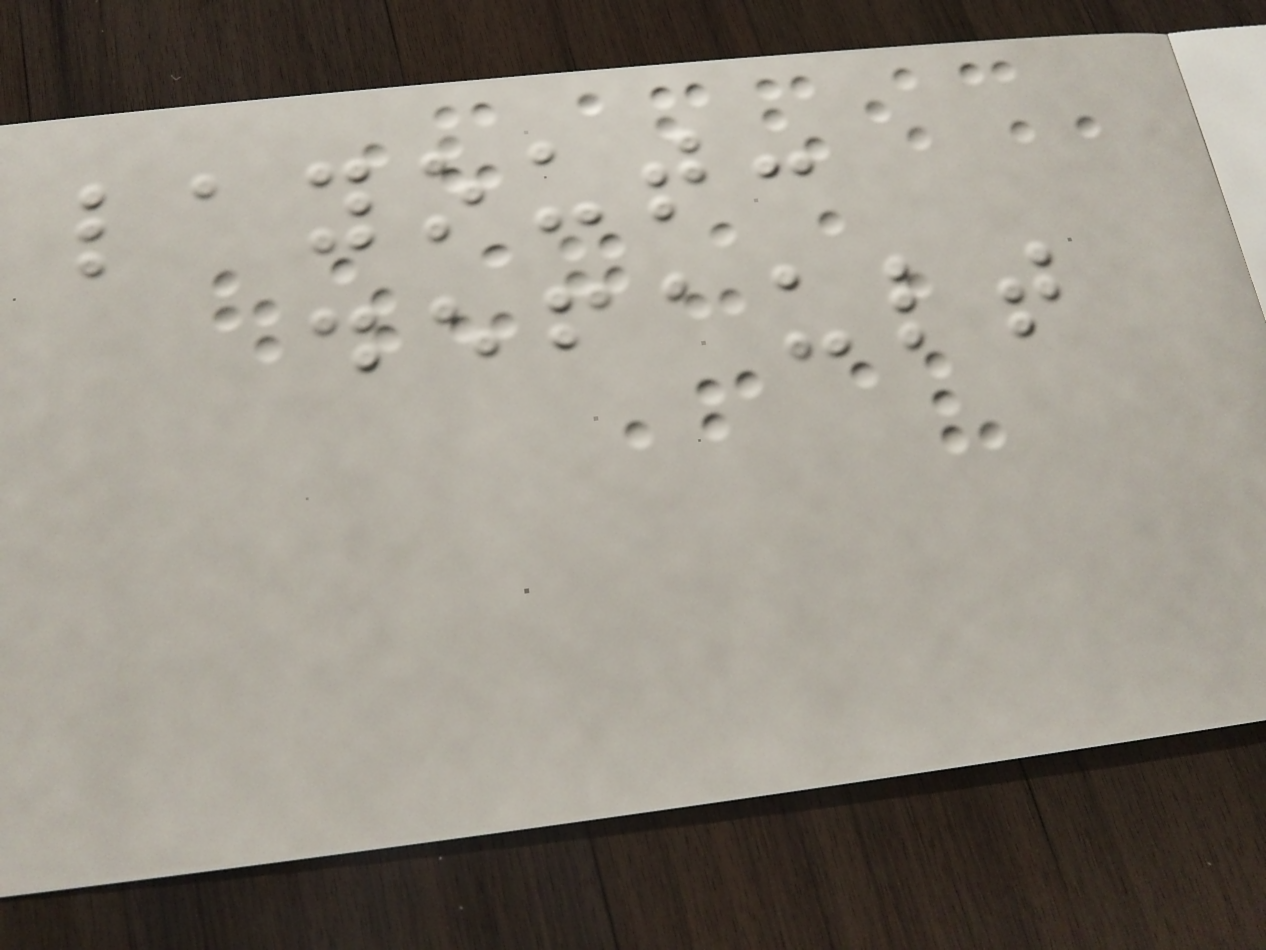layout:
default
